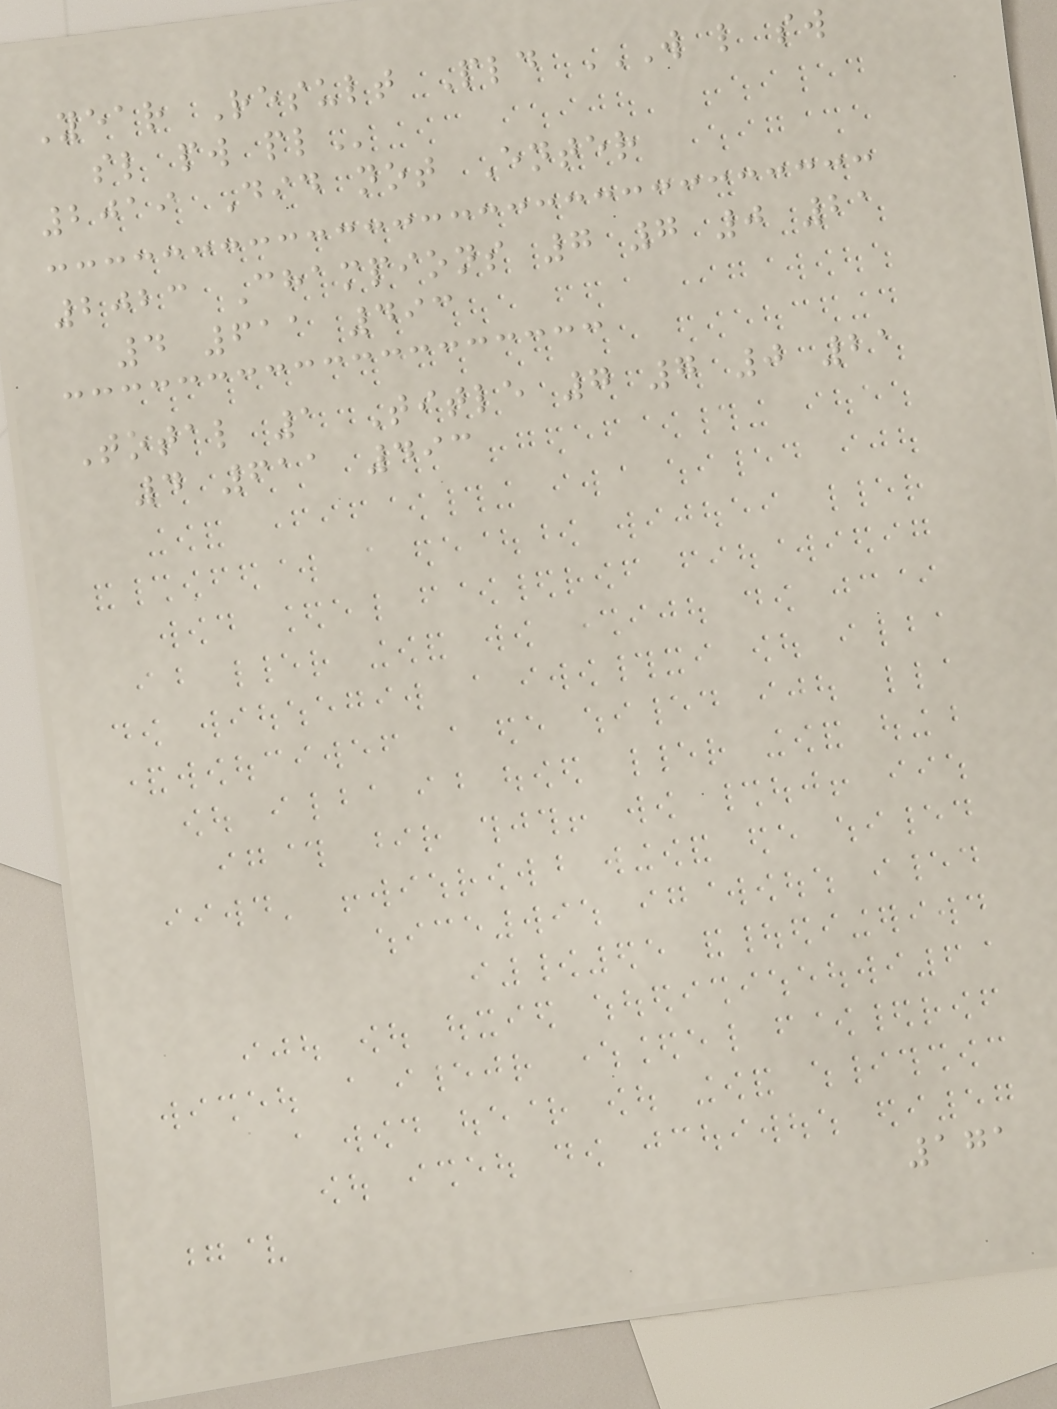Year Result Pld W L SW
SL PW PL
2019 Did not Enter
2023 Champions 7 7 0 21
4 611 493
Total 1 Title 7 7 0 21
4 611 493
171
